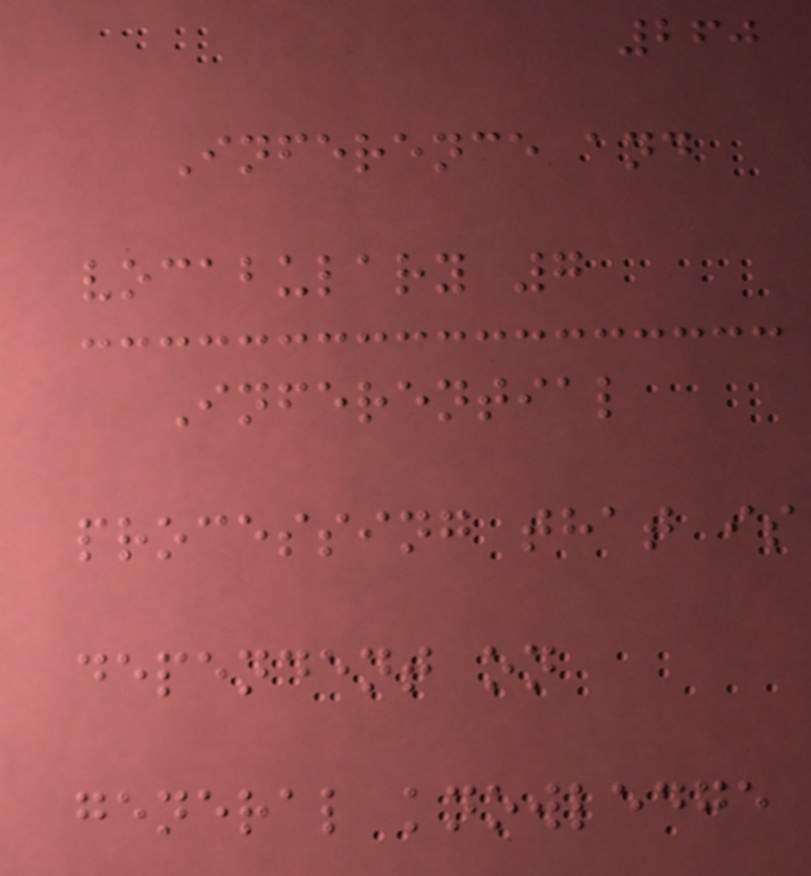260
Inference and
vocabulary 7
Inferential
processing that is
dependent on
general knowledge
